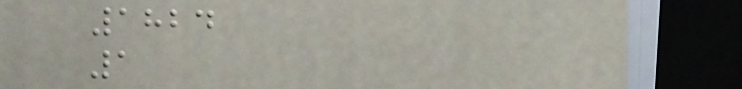1824
1
